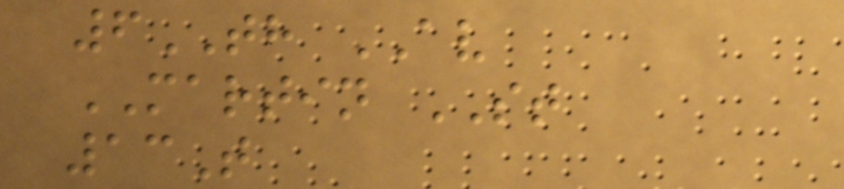6TH AV
MARTIN ST
13T
